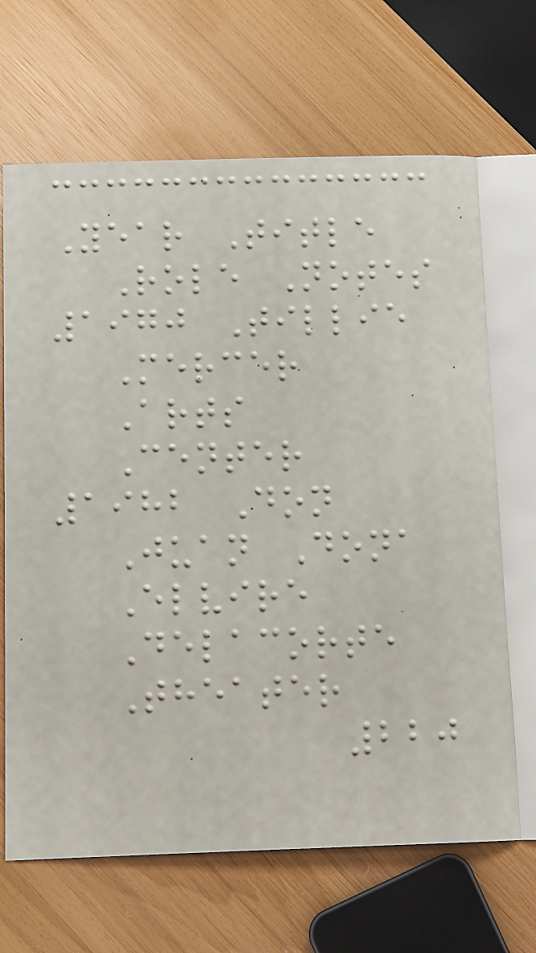Year Title
Role Notes
1970 Tillie
Mercer
Arts
Center
1982 Don
Juan Dona
Elvire
Delacorte
Theater
220
